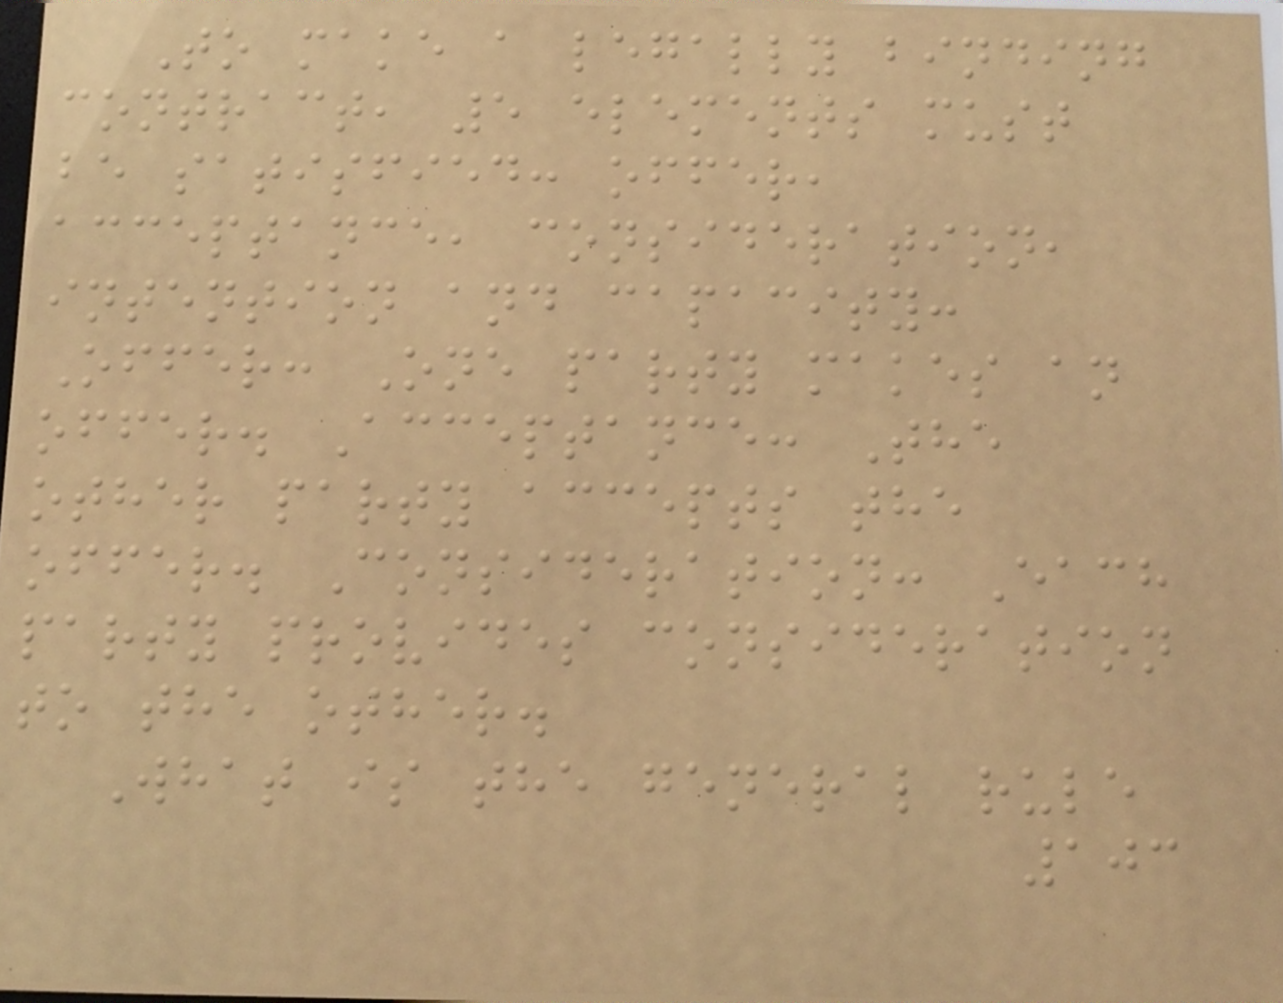To make a legally binding
contract, 5 elements must
be satisfied: offer,
acceptance, consideration,
intention and capacity:
Offer: One party makes an
offer. Acceptance: The
other party accepts the
offer. Consideration: Each
party provides consideration
to the other.
What is the general rule
103
